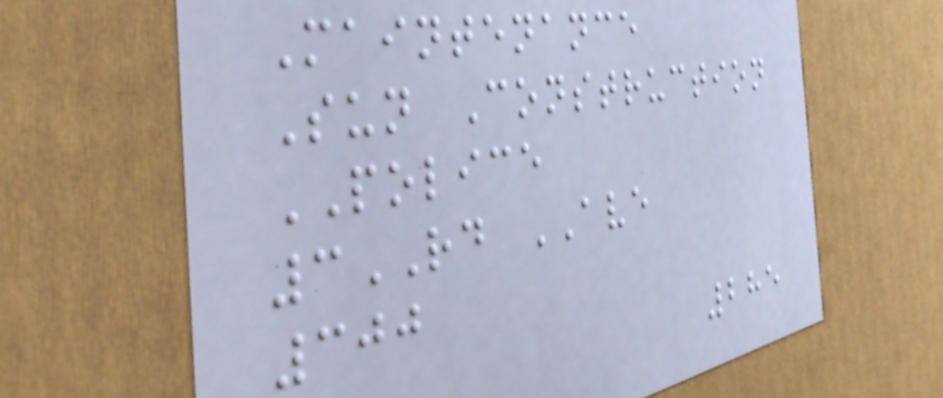Maintenance
Sun Construction
POLICE
3RD AVE
300
285
